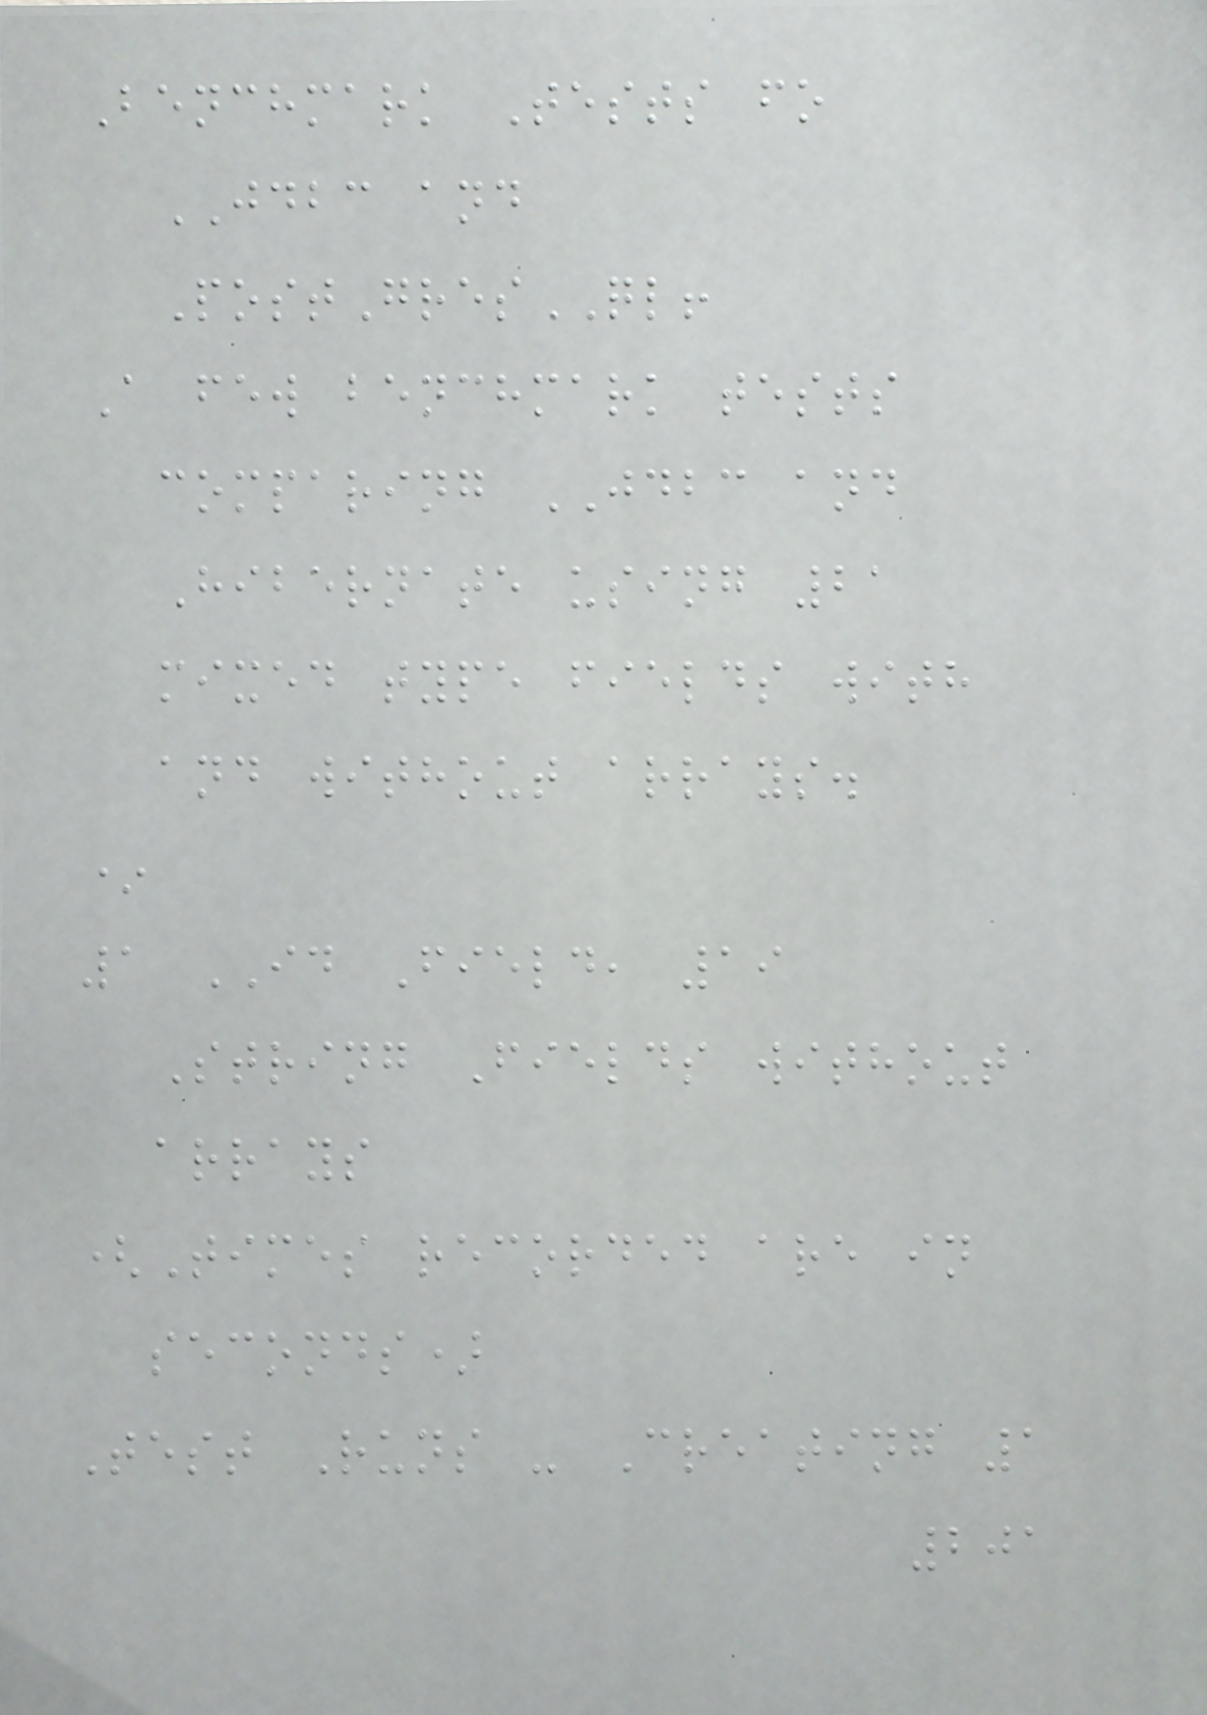Benchmark Tests fo
JDBC and
PostGresQL!
A few benchmark tests
comparing JDBC and
Hibernate using 21
mixed type fields with
and without arrays.
*
1 ID Field, 19
String Fields without
arrays
(Times recorded are in
seconds)
Test Runs - Creating 1
201
